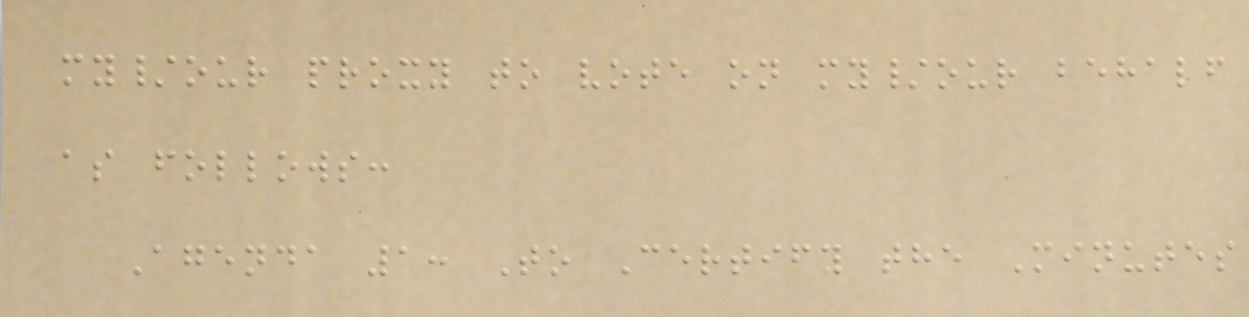my/our proxy to vote on my/our behalf
as follows:
Agenda 1: To Certify the Minutes
